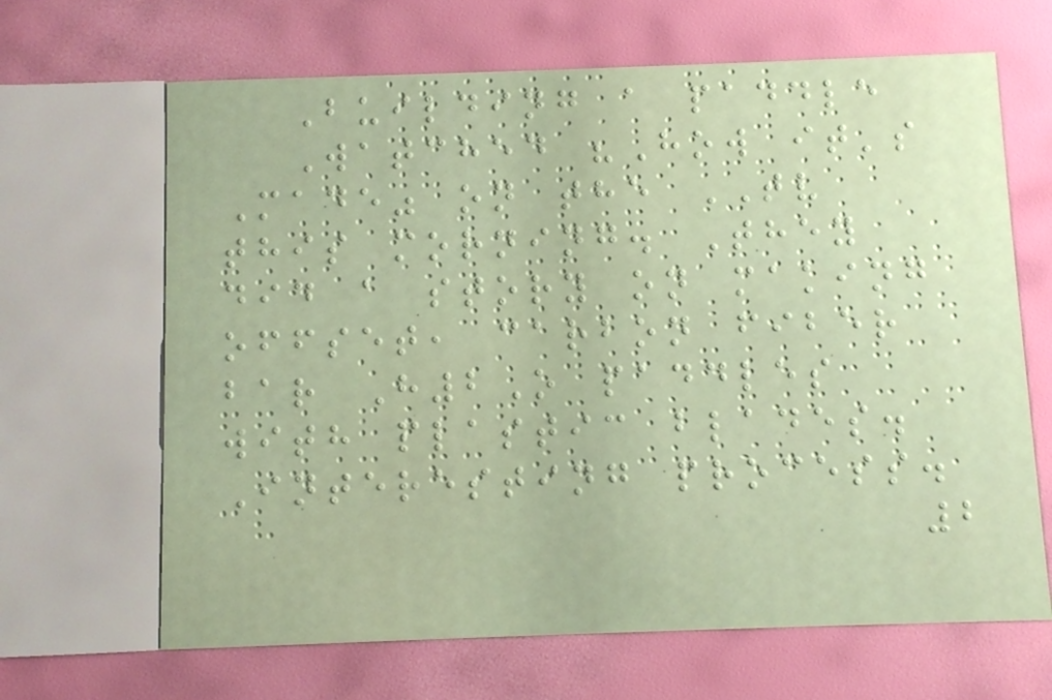Building a paddle
Watched "How it's
Made" on the TV
this morning. They
did a story on making
offset, carbon fiber
bar H2O paddles
with plastic blades.
Interesting process.
2
